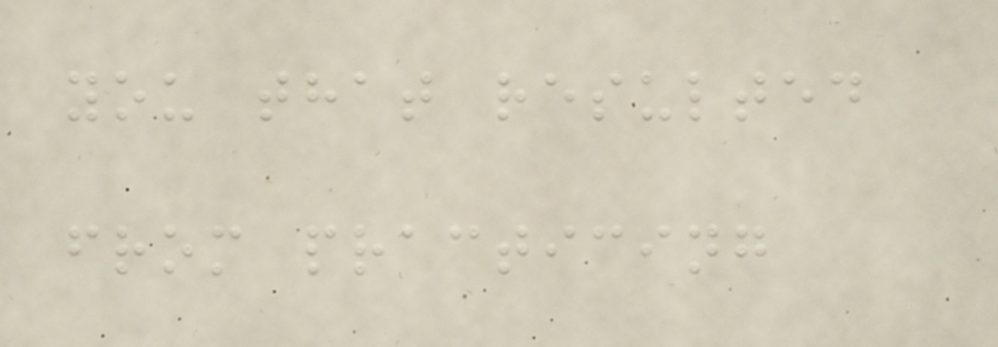you that resulted
from practicing
